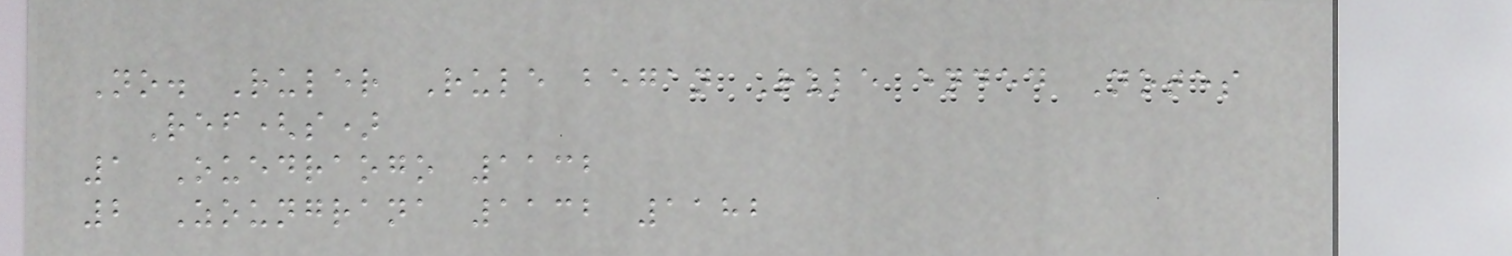No. Ruler Rule began Rule ended Notes
Ref(s)
1 Ouedraogo 1132
2 Zoungrana 1132 1182
